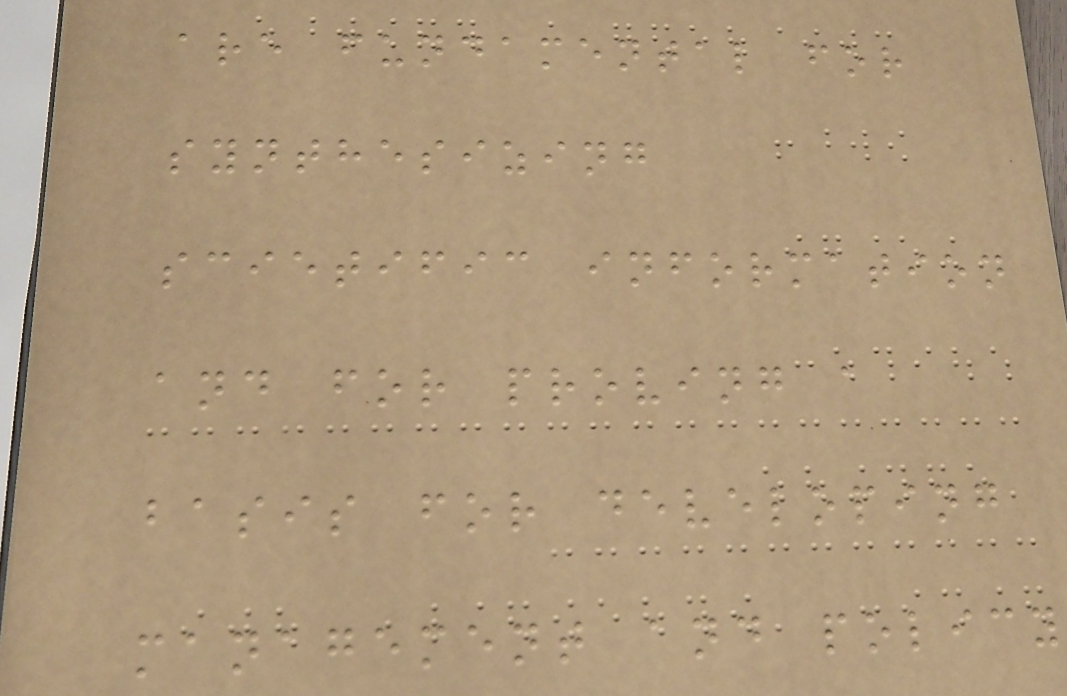are fundamental for
synthesizing
scietific information
and for proving a
basis for developing
management and policy
